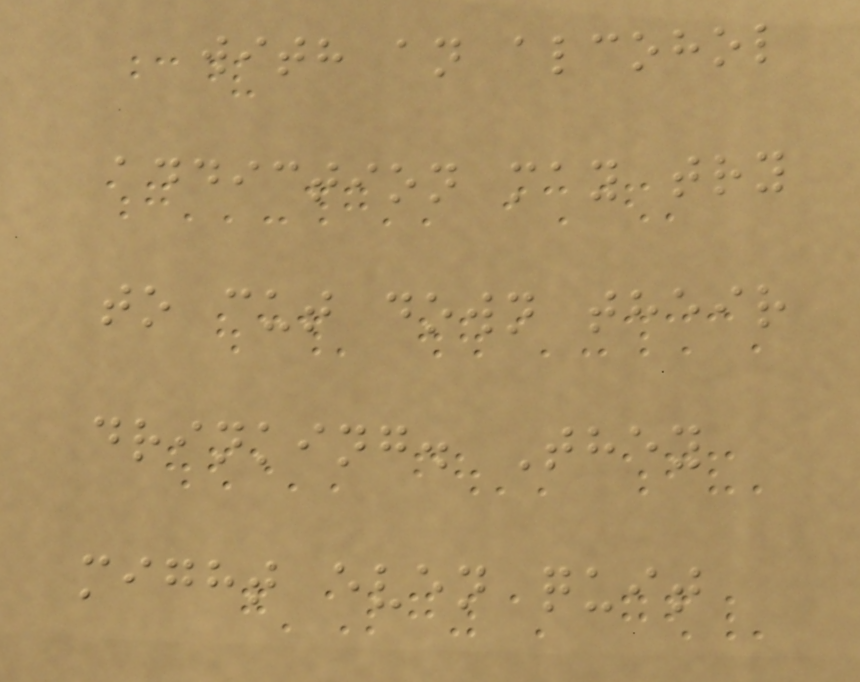with an alcohol
addiction may try
to cut down their
drinking. They
might even quit
